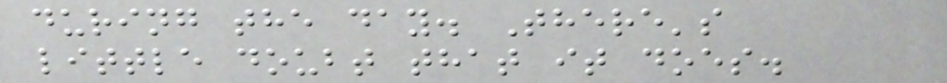during the day. There's
little doubt that it does.
